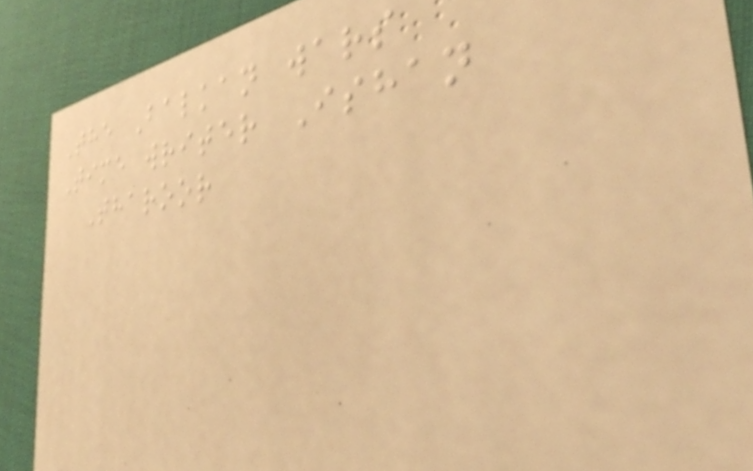The Balkan wars
Time writer Ishan
Tharoor
